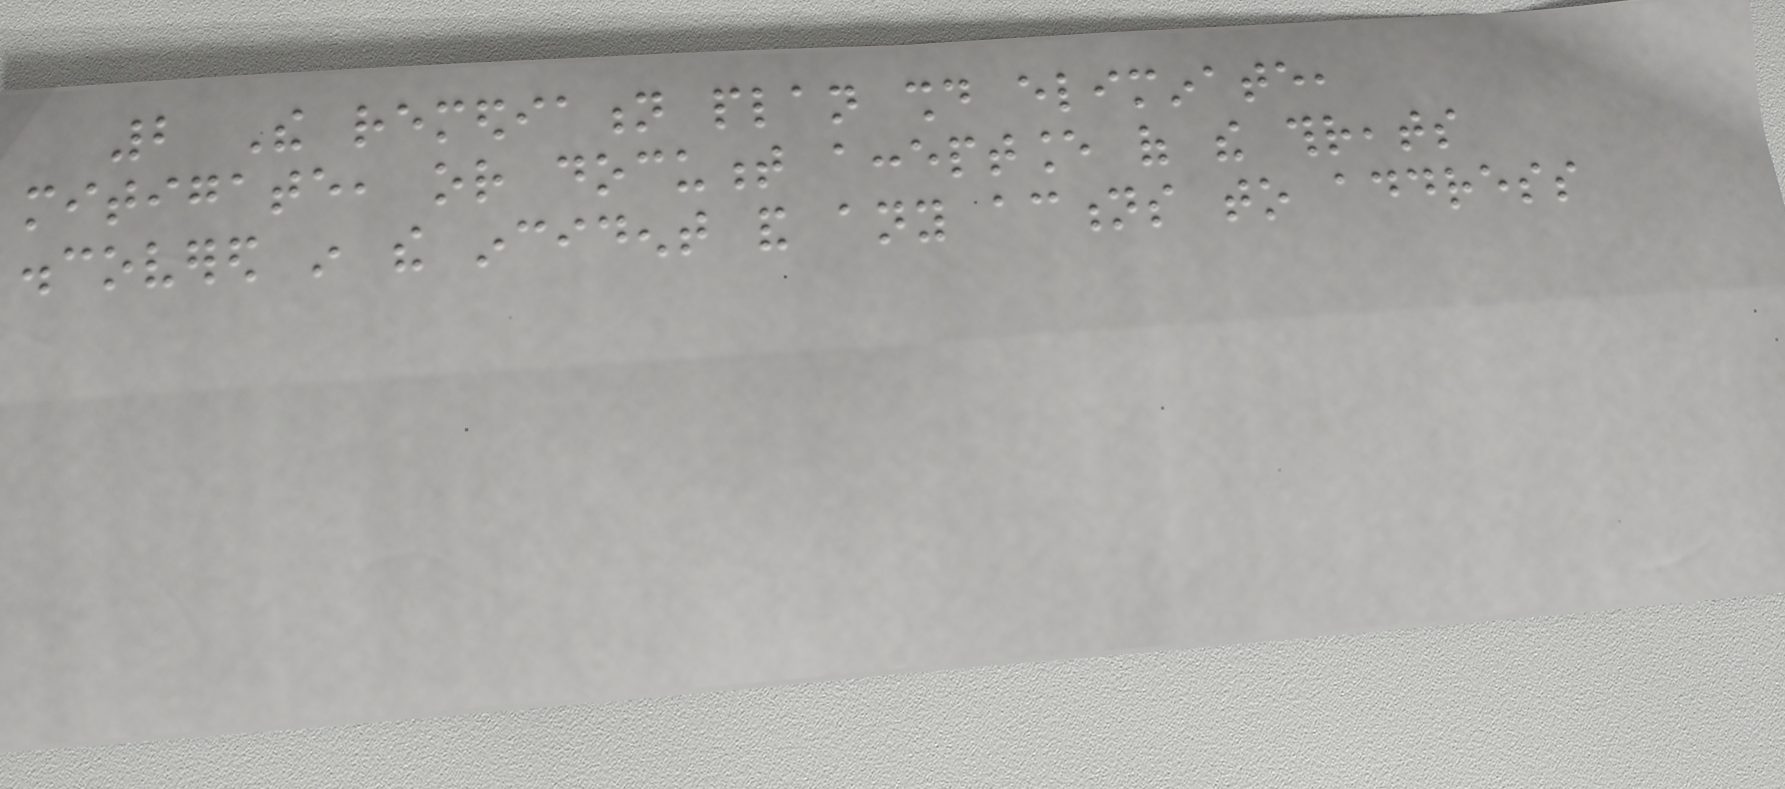2 The remediation plan should eliminate,
mitigate, or document acceptance of the threats
discovered in the incident and any actions to address
